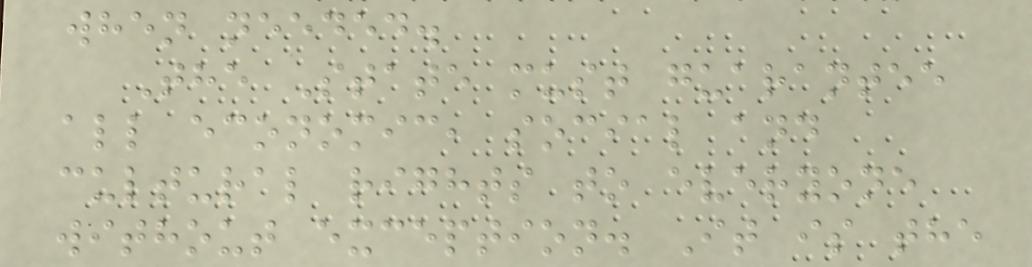when needed.
The State must guarantee
all economic, social and
cultural rights to everyone
without exception. It is the
